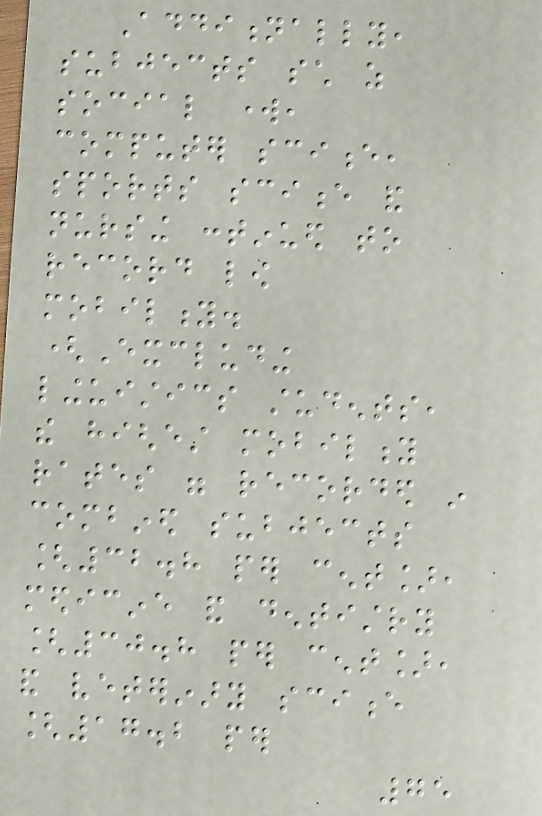Additionally,
subjects such as
social work,
computer science,
sports science and
nursing continued to
record low
mobility.
(Excluding
linguistics students,
the highest mobility
rates were recorded in
combined subjects
[32.8 per cent],
medicine and dentistry
[30.8 per cent],
and veterinary science
[17.2 per
75
